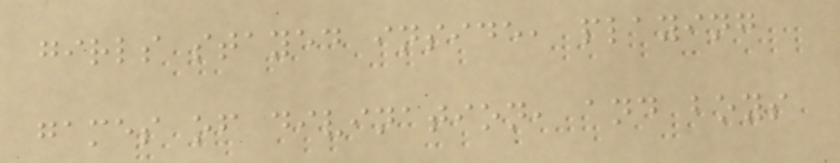girls stayed inside, playing
games of divination, and boys
